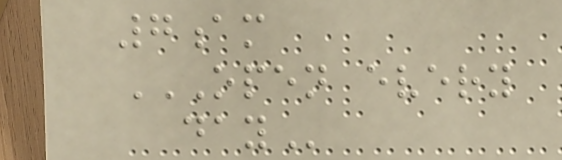7am
OPEN EVERY
DAY
